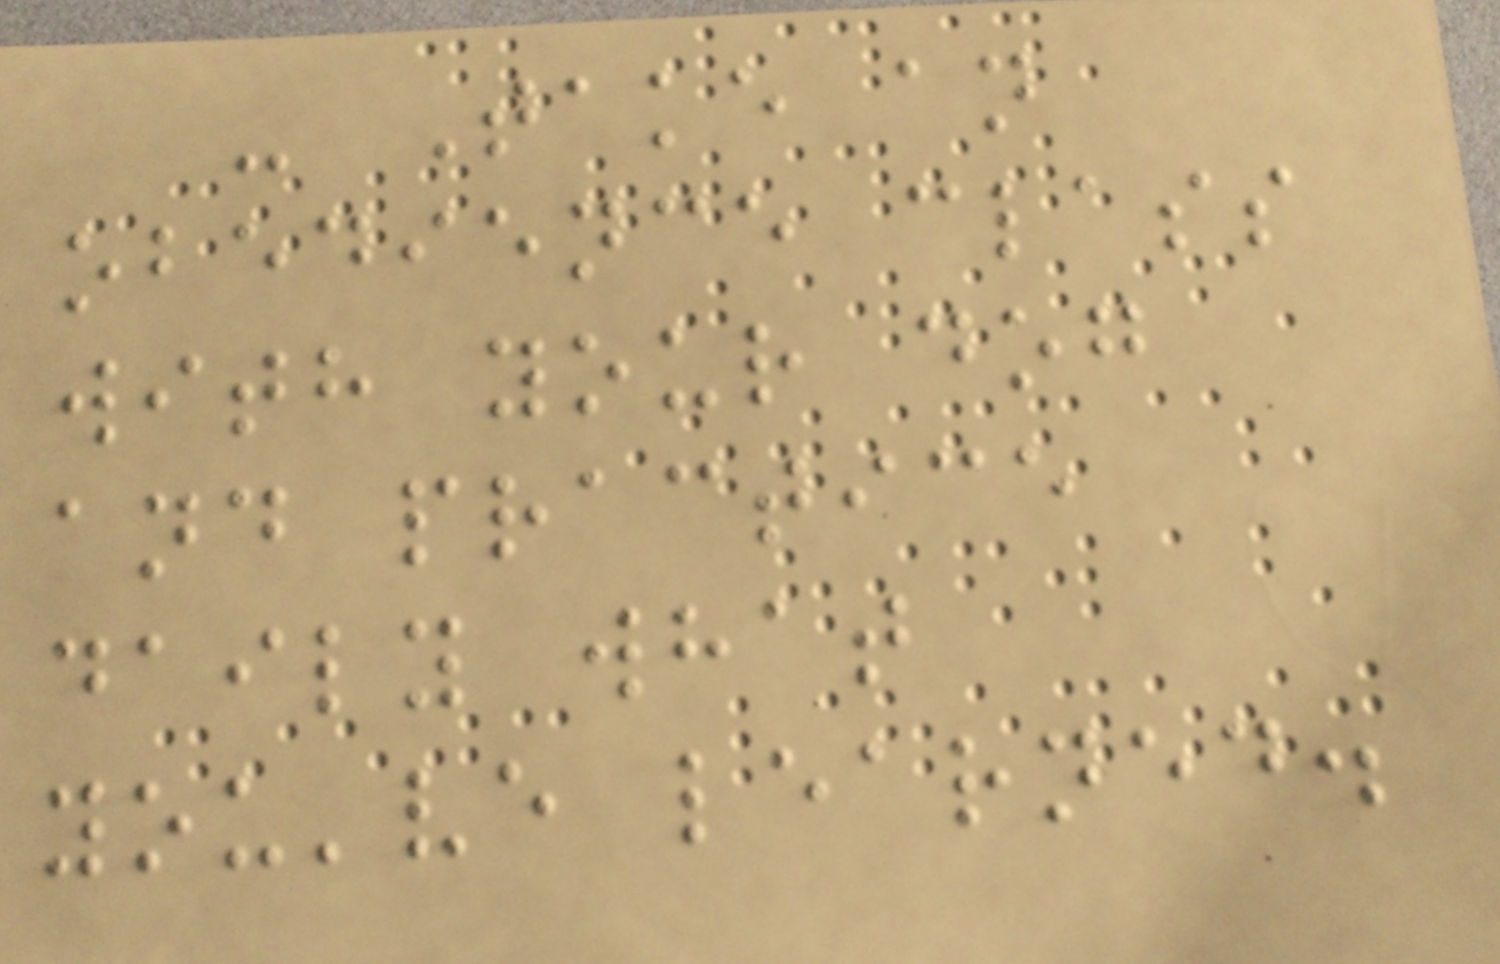- Take an
obedience class
with your dog
and practice
daily what
you've learned.
